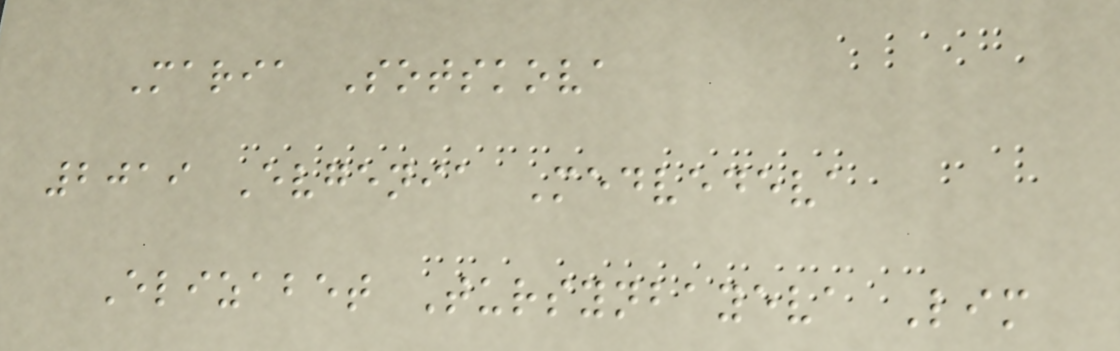Maria Sotskova
2019 Evgenia Medvedeva
Elizabet Tursynbayeva Lim
